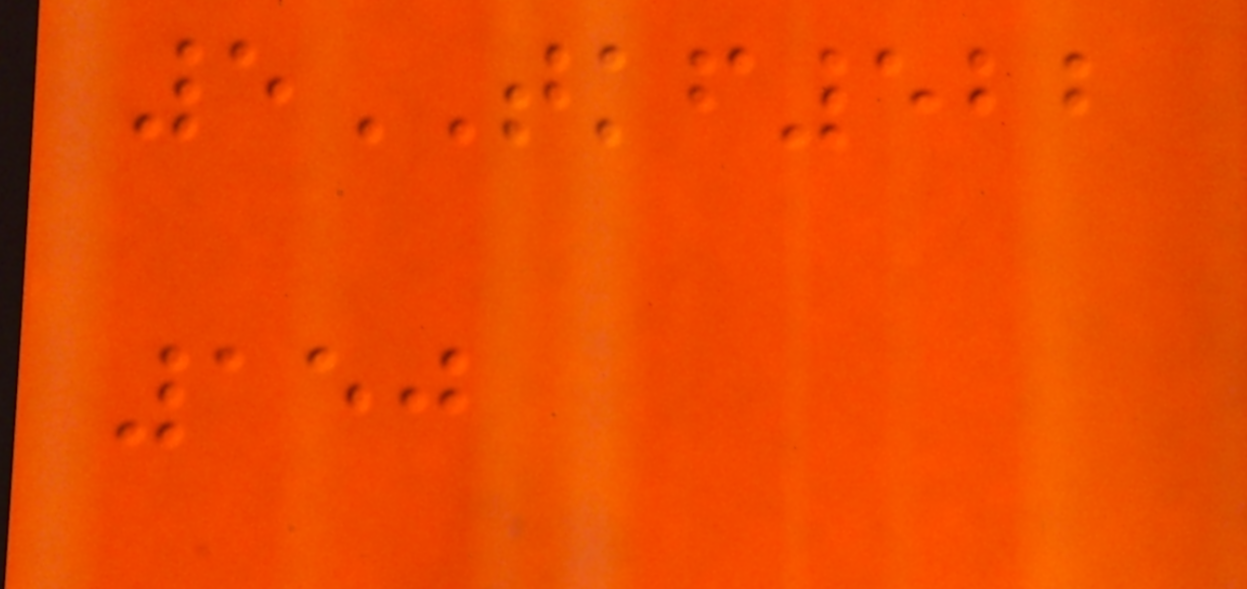5TKF522
150
